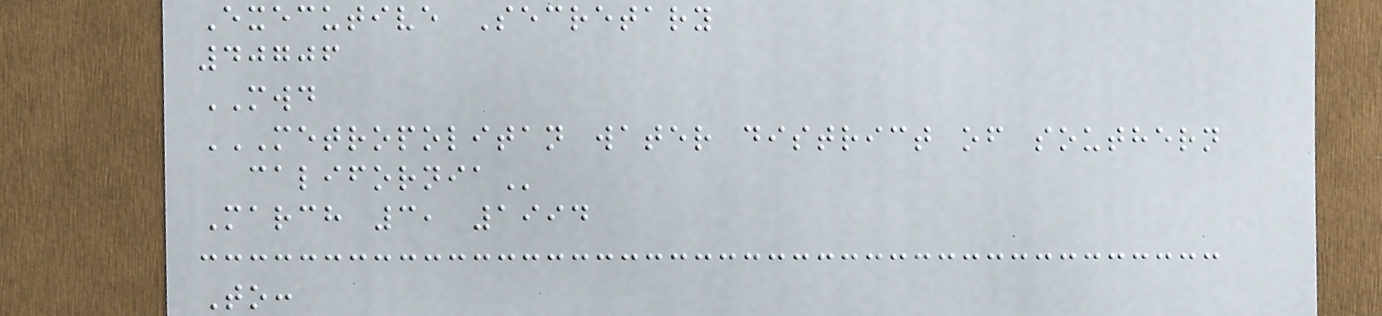Executive Secretary
40706
MWD
METROPOLITAN WATER DISTRICT OF SOUTHERN
CALIFORNIA
March 3, 1994
To:
